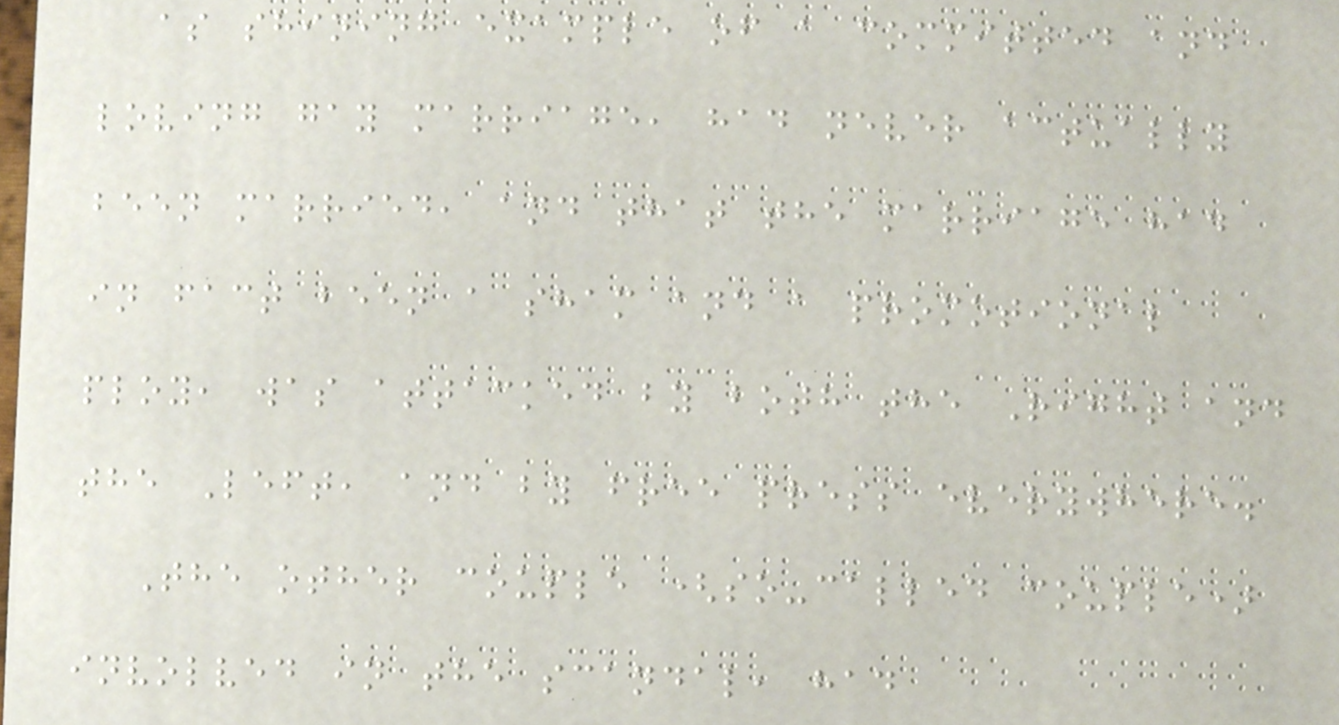as shining example of a committed and
loving gay marriage, had never actually
been married, and that the marriage had
in fact been a sham and a promotional
ploy, was attacked by both the Right and
the Left, and by free press everywhere.
The other couple (so-called couple)
involved in the scandal, had
